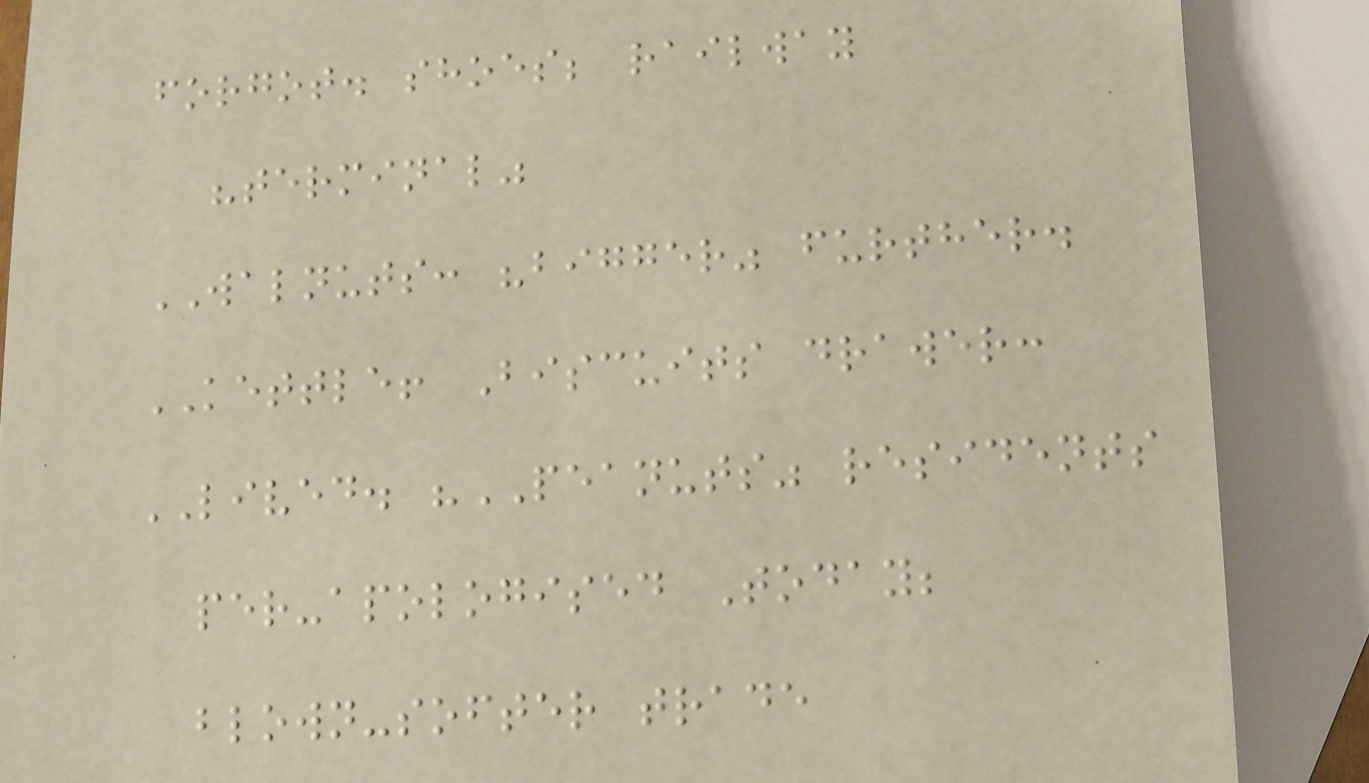forgot. shoes; railway
"terminal"
WALNUTS: "bigger" further.
KETTLE! Biscuits drawer:
LIVED. "PEANUTS" residents
per-apologised Today;
blown-softer trade
